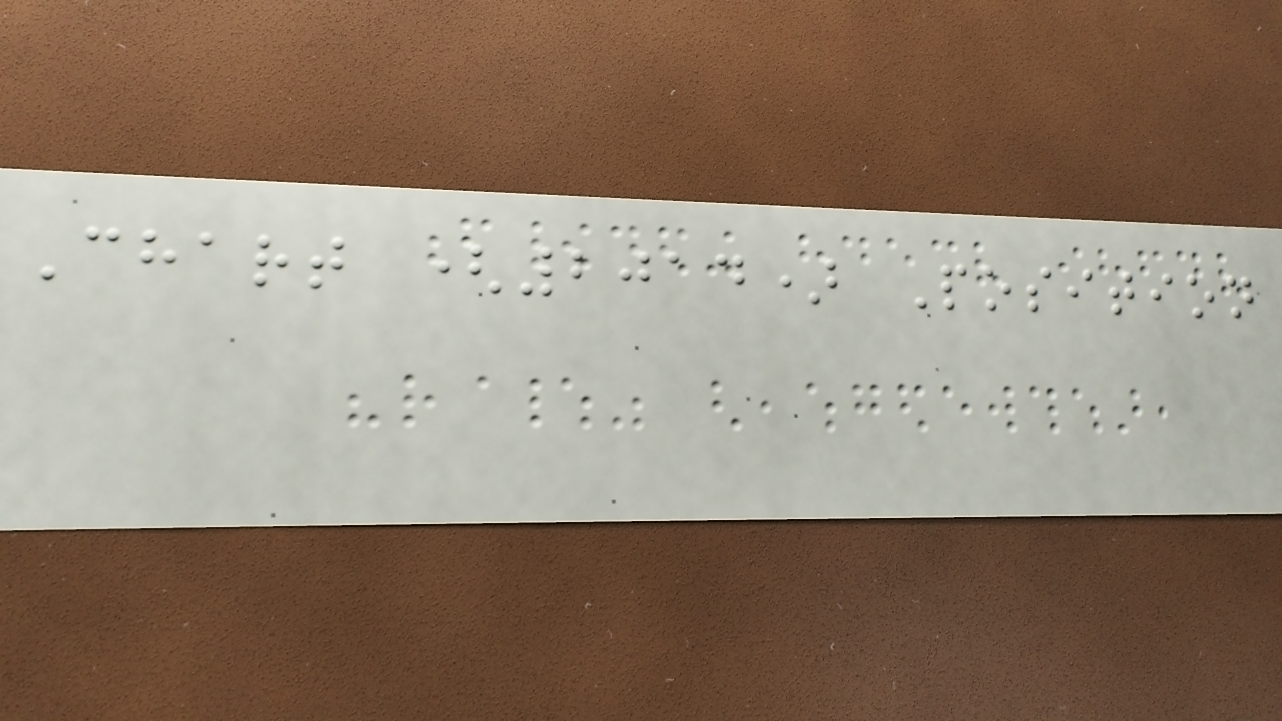Chart (2014) Position
